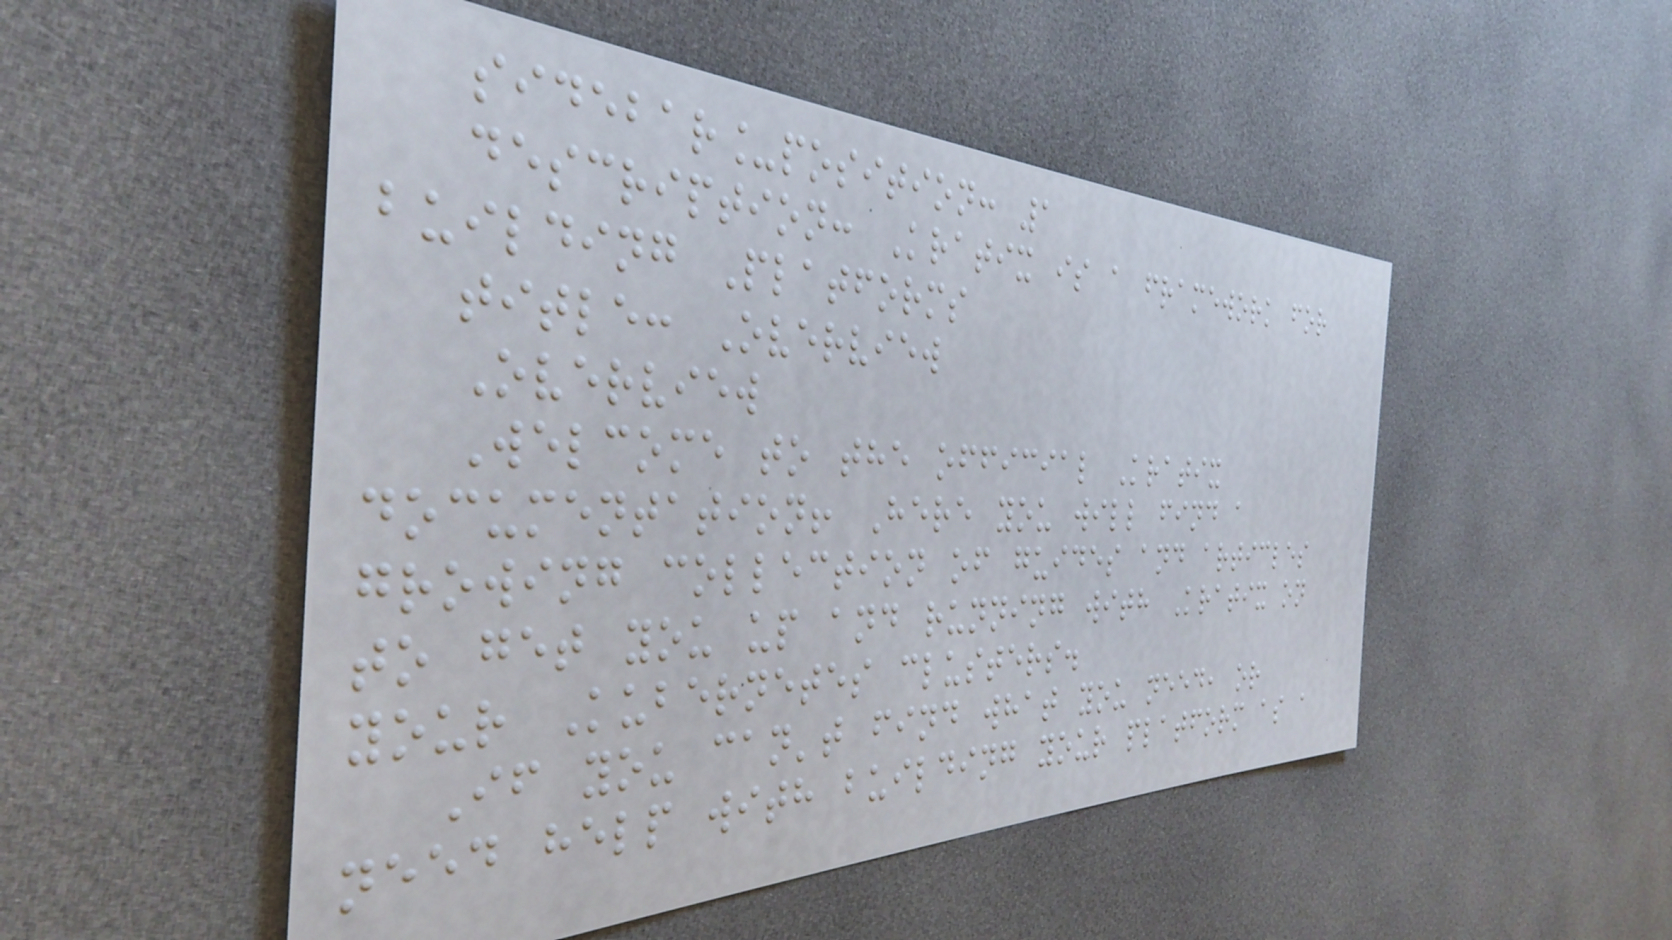sidebar_position: 1
description: Kratix is a framework for
building Platforms
title: Overview
Overview
Welcome to the official Kratix
documentation! Here you will find a
growing collection of guides and articles
to get you up and running with Kratix on
your Kubernetes clusters.
If you can't find what you need, or
need help with building your platform as a
